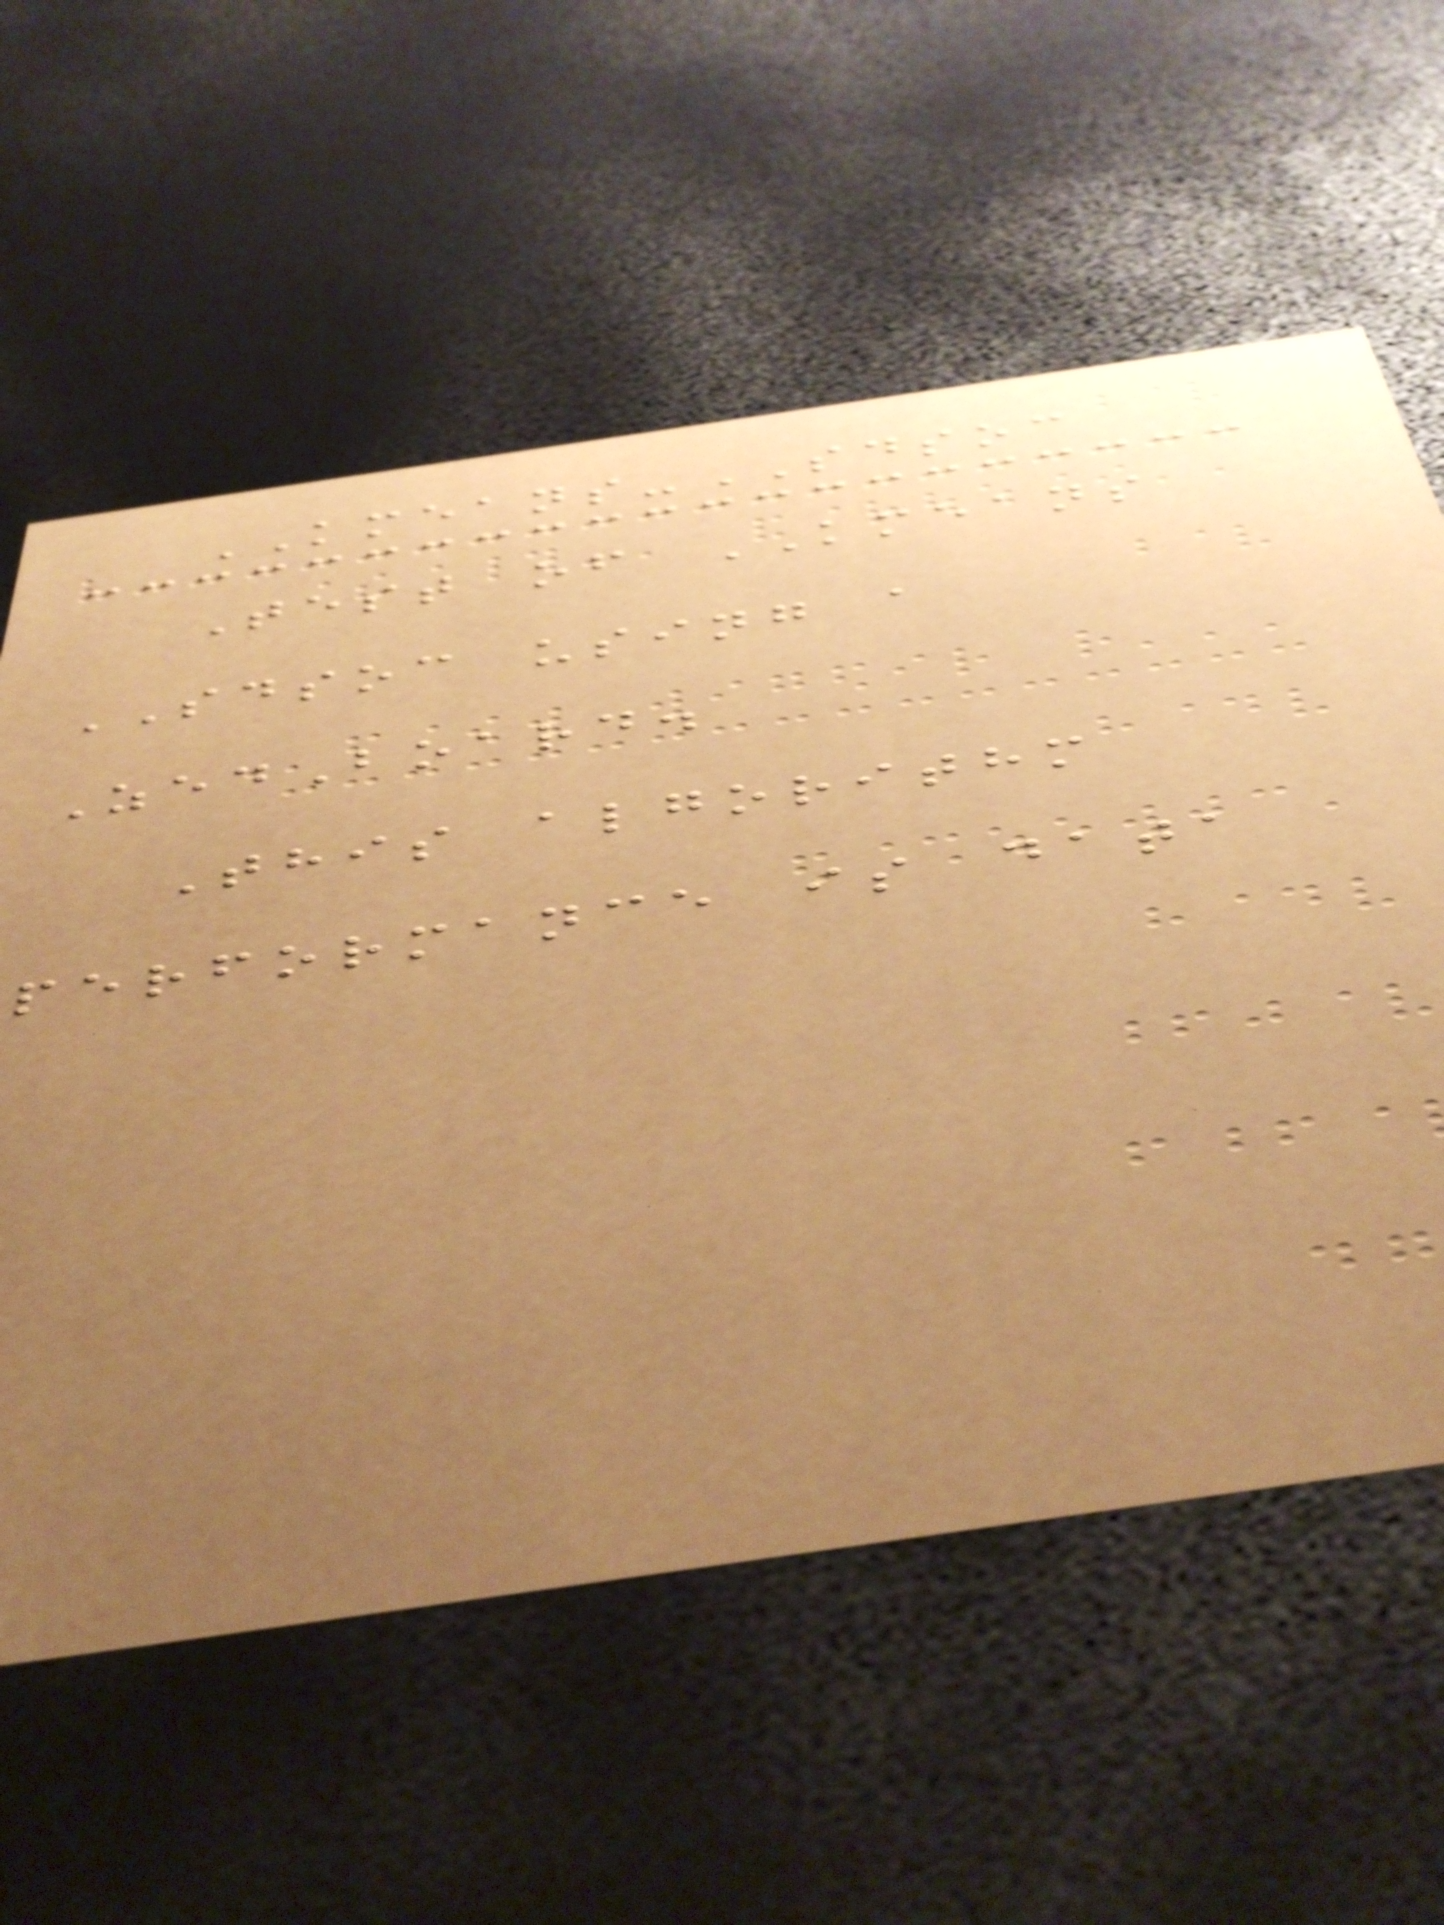KMEANS-SDSOC
Test of KMEANS
SDSOC using a
ZedBoard.
This algorithm
performance is data
